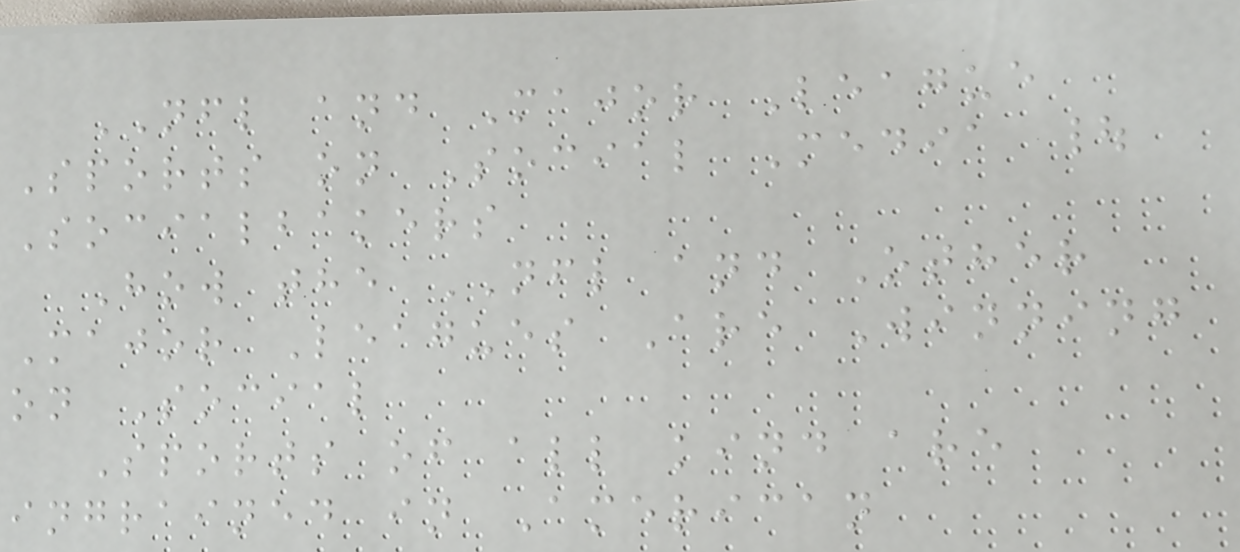NFL and Major League
Sports on Social Media |
Socialbakers
How the NFL and Other
Major Leagues Are Winning
on Social
Sports of all kind are
ingrained in American
